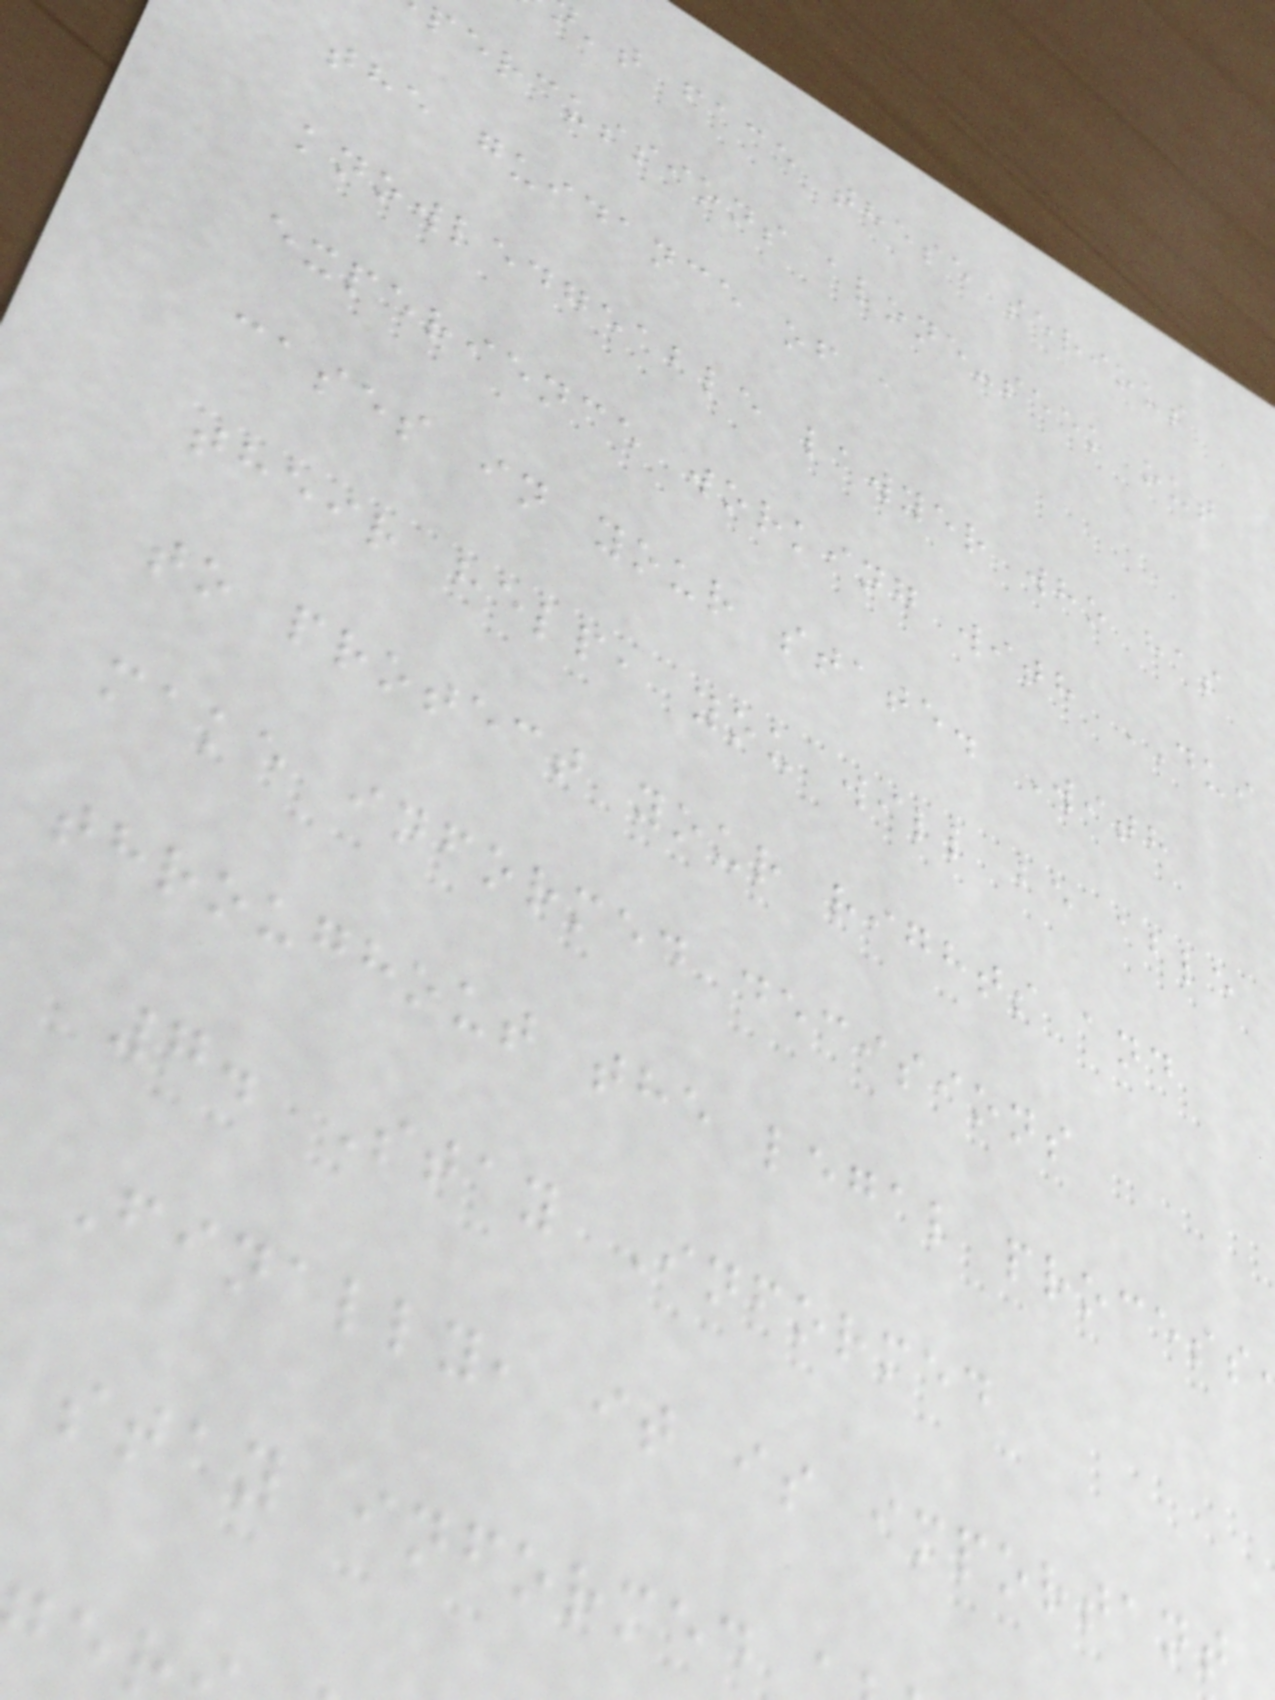't face these serious
percussions alone-seek out
the guidance of a
knowledgeable lawyer who has
experience working with DUI
cases in your state. With
their help, you will be able
to protect your rights and
make informed decisions
throughout the legal process
7. Stay Informed
Finally, it is important
stay informed
